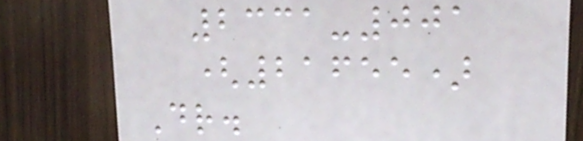2331-001
(21655)
Dr.
